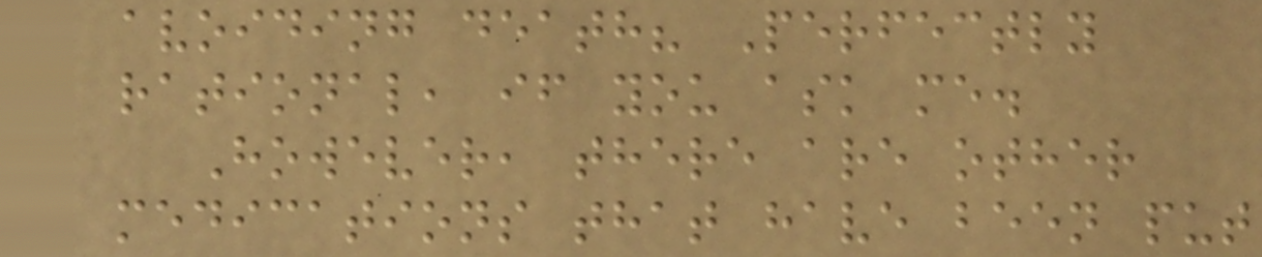avoiding death? Perfectly
rational, if you ask me.
However, there are other
medications that have been put
